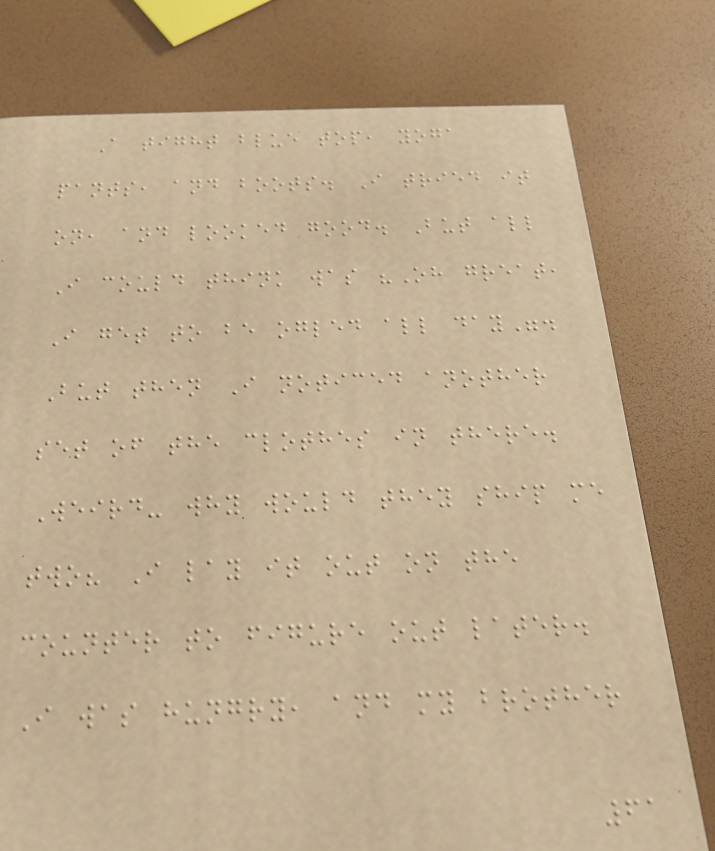A tight blue top, yoga
pants, and boots. I tried it
on, and looked good. But all
I could think was "Oh great,
I get to be ogled all day".
But then I noticed another
set of the clothes in there.
Weird- why would they ship me
two? I lay it out on the
counter to figure out later.
I was hungry, and my brother
61
